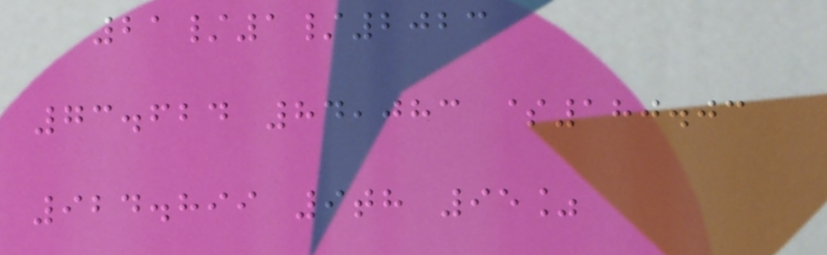21/1/2023
73.624 84,083 $180.03
924.899 9th 95%
